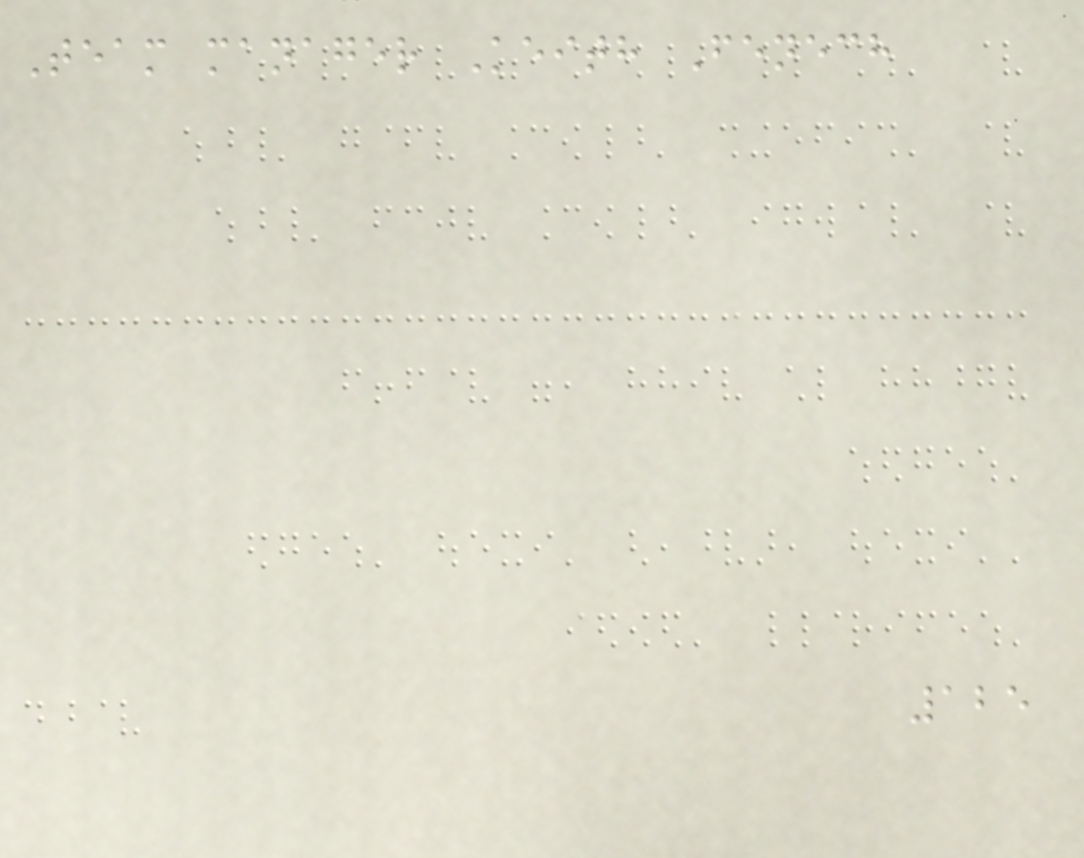Team manager Keith Fenech
125
